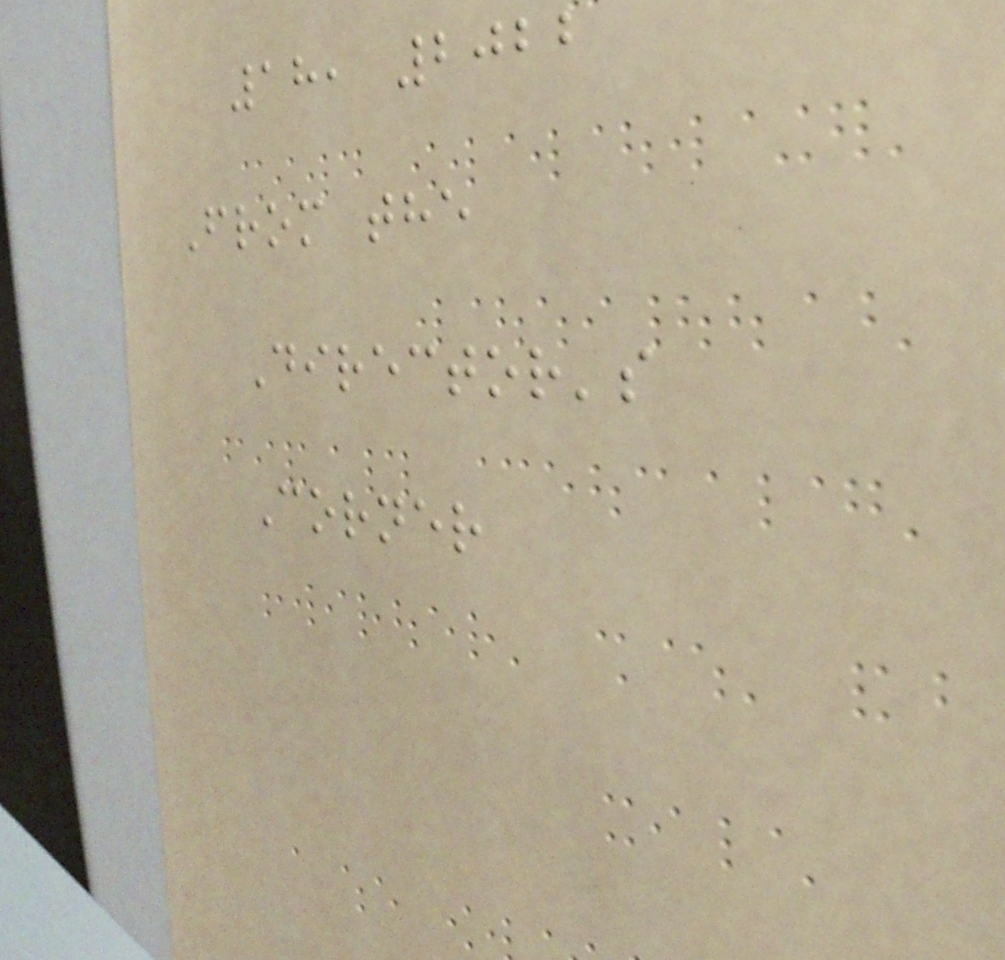18, 2022
From the
Director's
Corner
